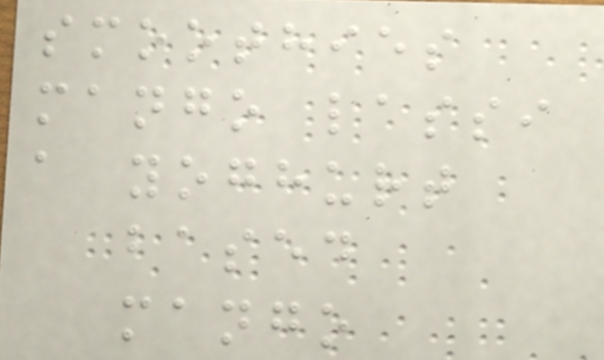smoothies
mango lassi
a yoghurt
based
mango
